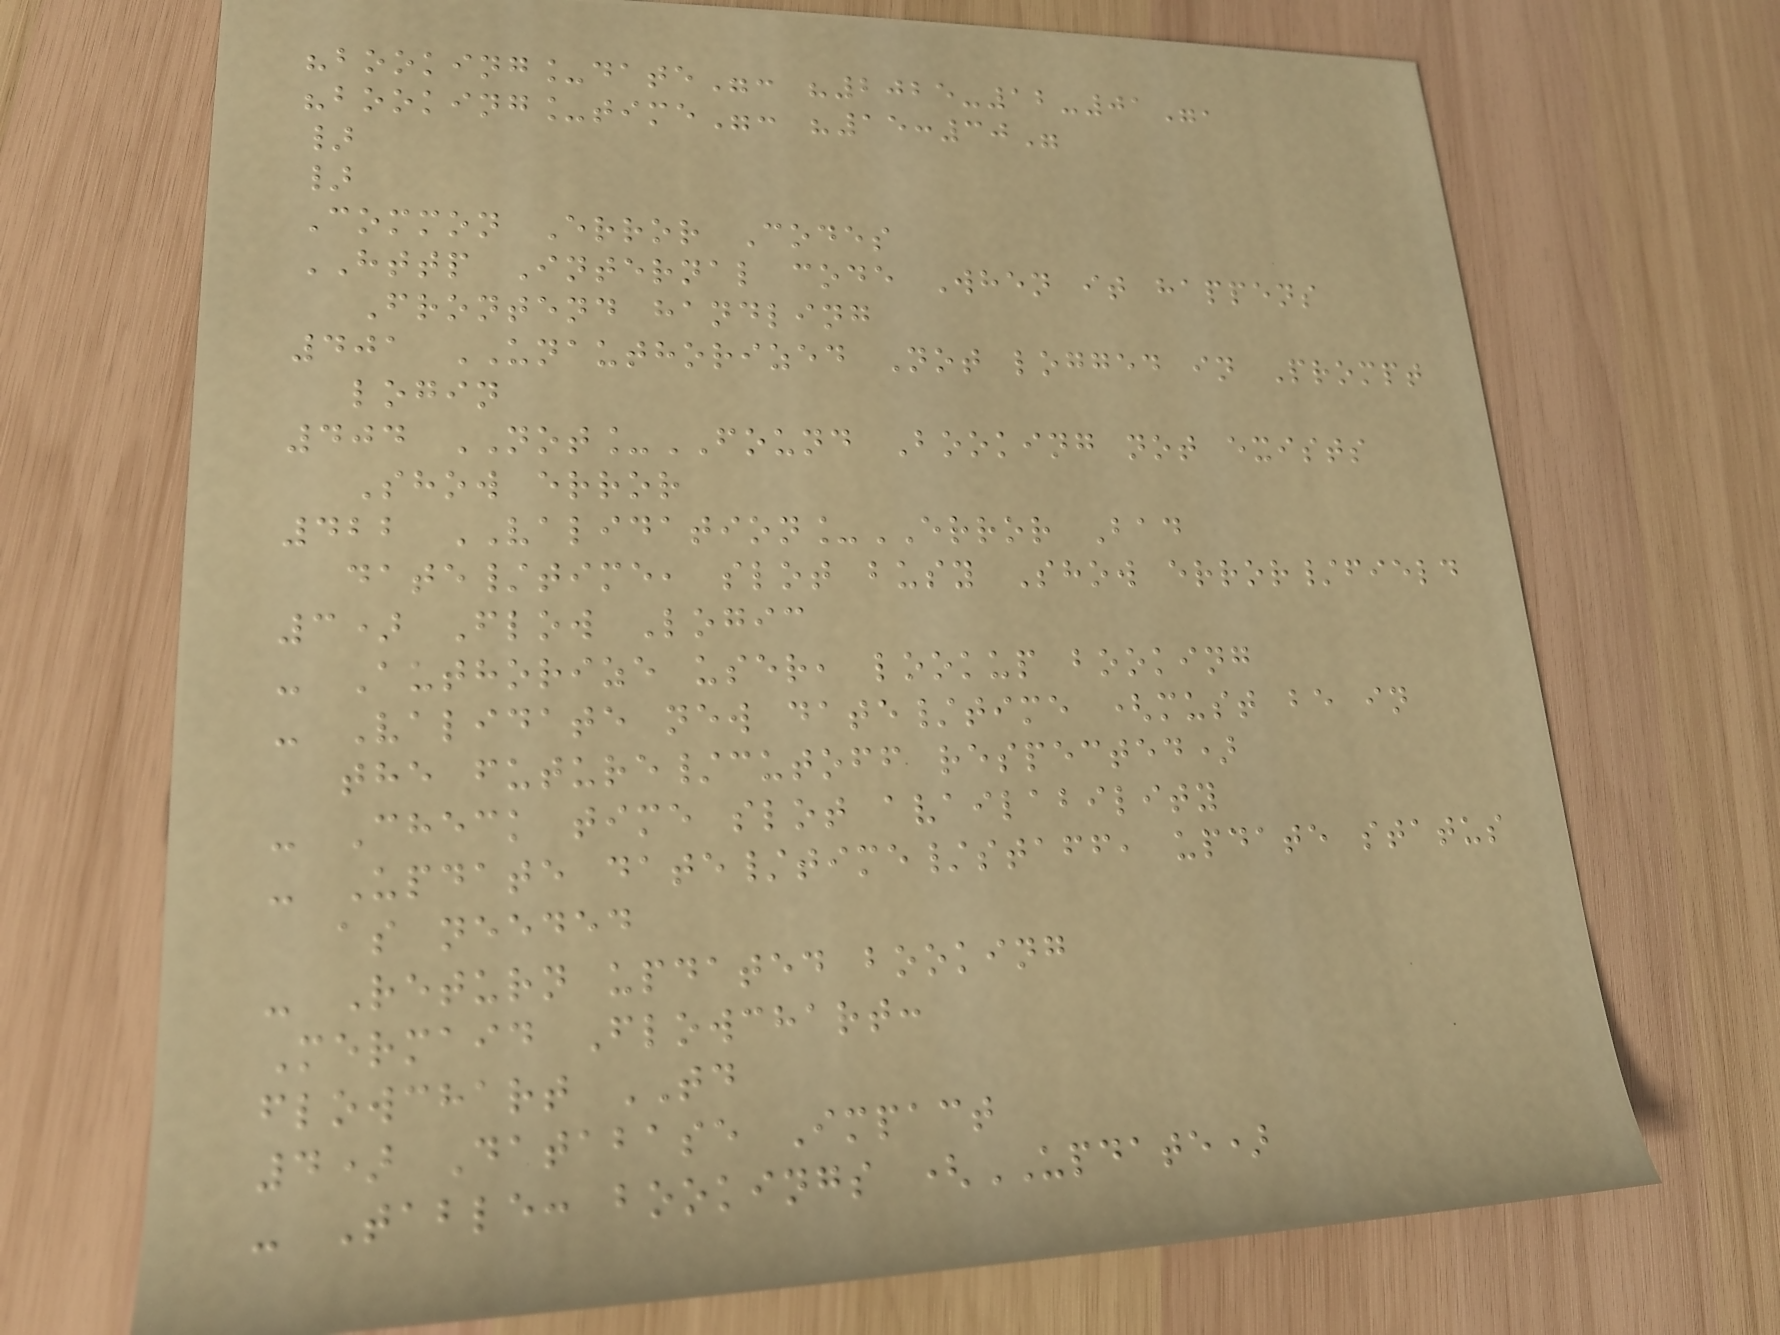"booking_date": "2025-12-01",
"booking_time": "15:30"
}
}
Common Error Codes
HTTP Internal code When it happens
Frontend handling
401 UNAUTHORIZED Not logged in Prompt
login
404 NOT_FOUND Booking not exists
Show error
422 VALIDATION_ERROR Bad
date/time, slot busy Show error/field
3) Flow Logic
- Authorize user, lookup booking
- Validate new date/time (must be in
the future/cutoff respected)
- Check time slot availability
- Update date/time/staff, update status
as needed
- Return updated booking
Mermaid Flowchart:
flowchart TD
4) Database Impact
- Table: bookings (UPDATE)
